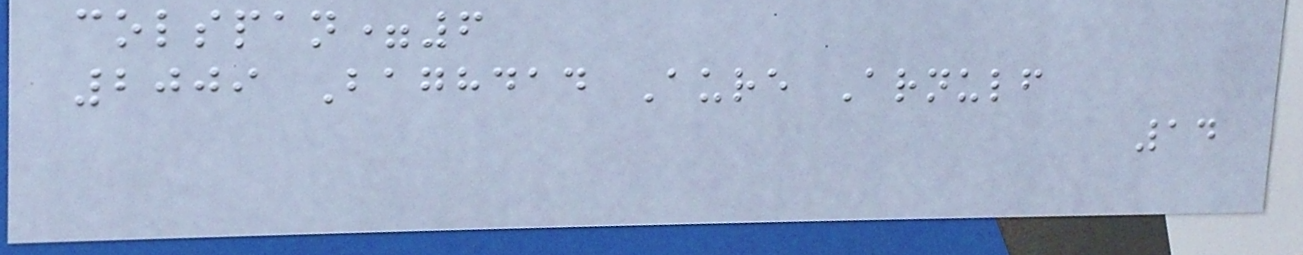colspan=6
2009 Baghdad Aure Arnulf
14
